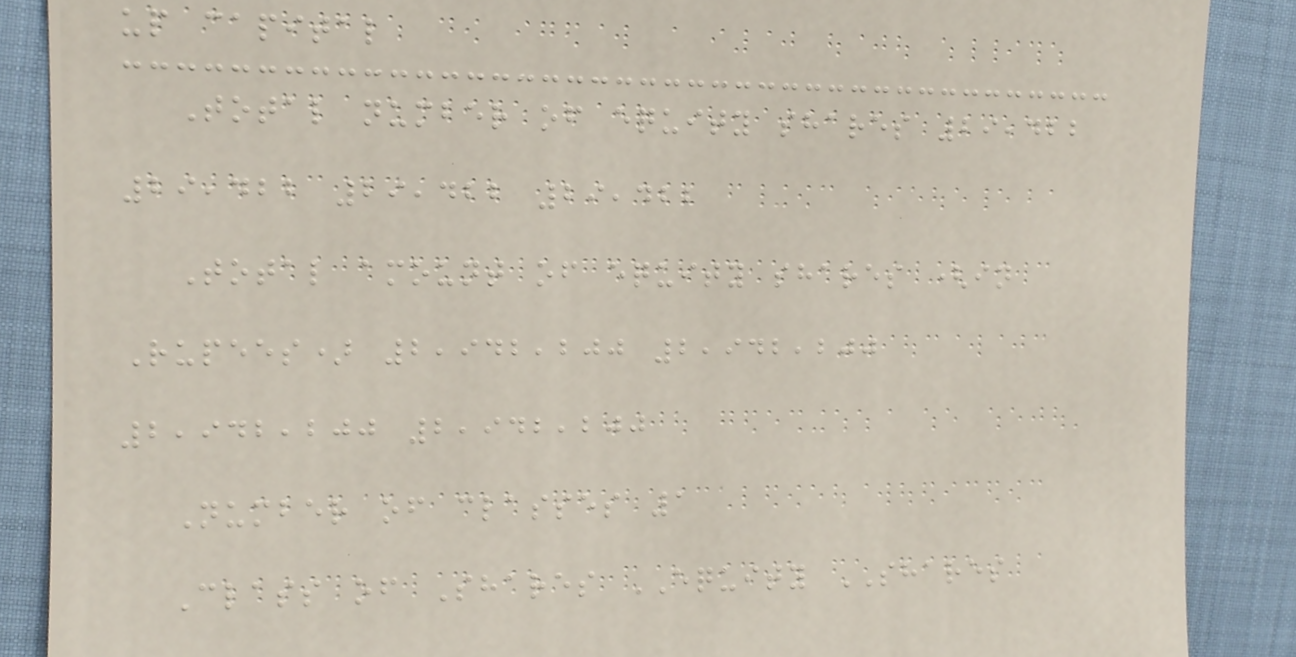up capital
Total number of equity shares 29,422
29,422 29,422 29,422
Total amount of equity shares (in
Rupees) 2,942,200 2,942,200
2,942,200 2,942,200
Number of classes 1
Class of Shares EQUITY SHARES
